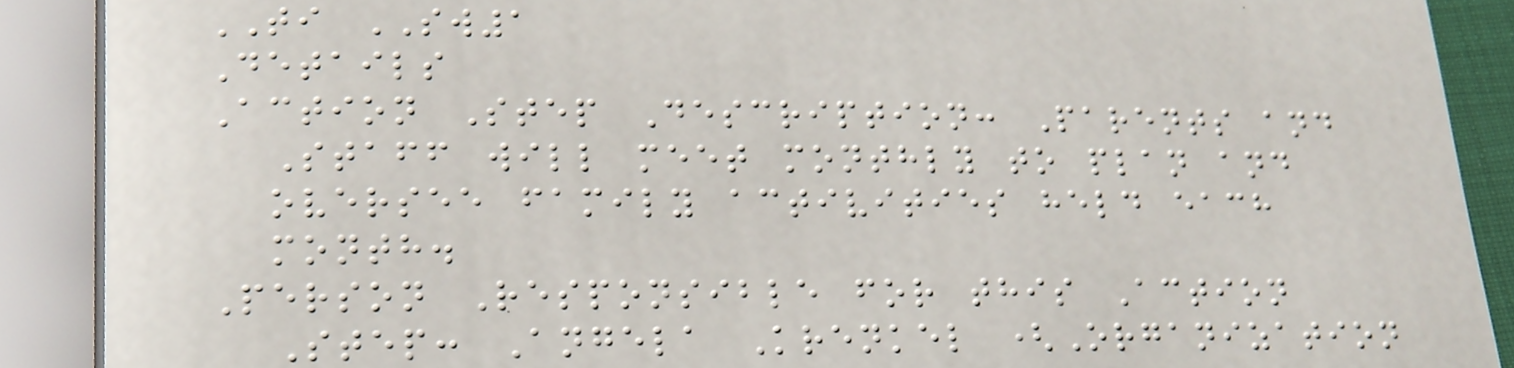TI SW1
Details
Action Step Description: Parents and
Staff will meet monthly to plan and
oversee family activities held each
month.
Person Responsible for this Action
Step: Angela Krenkel (Organization
